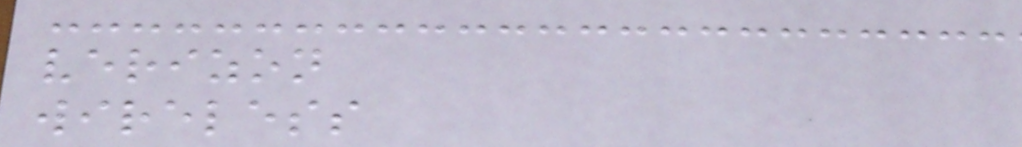verizon
wireless
